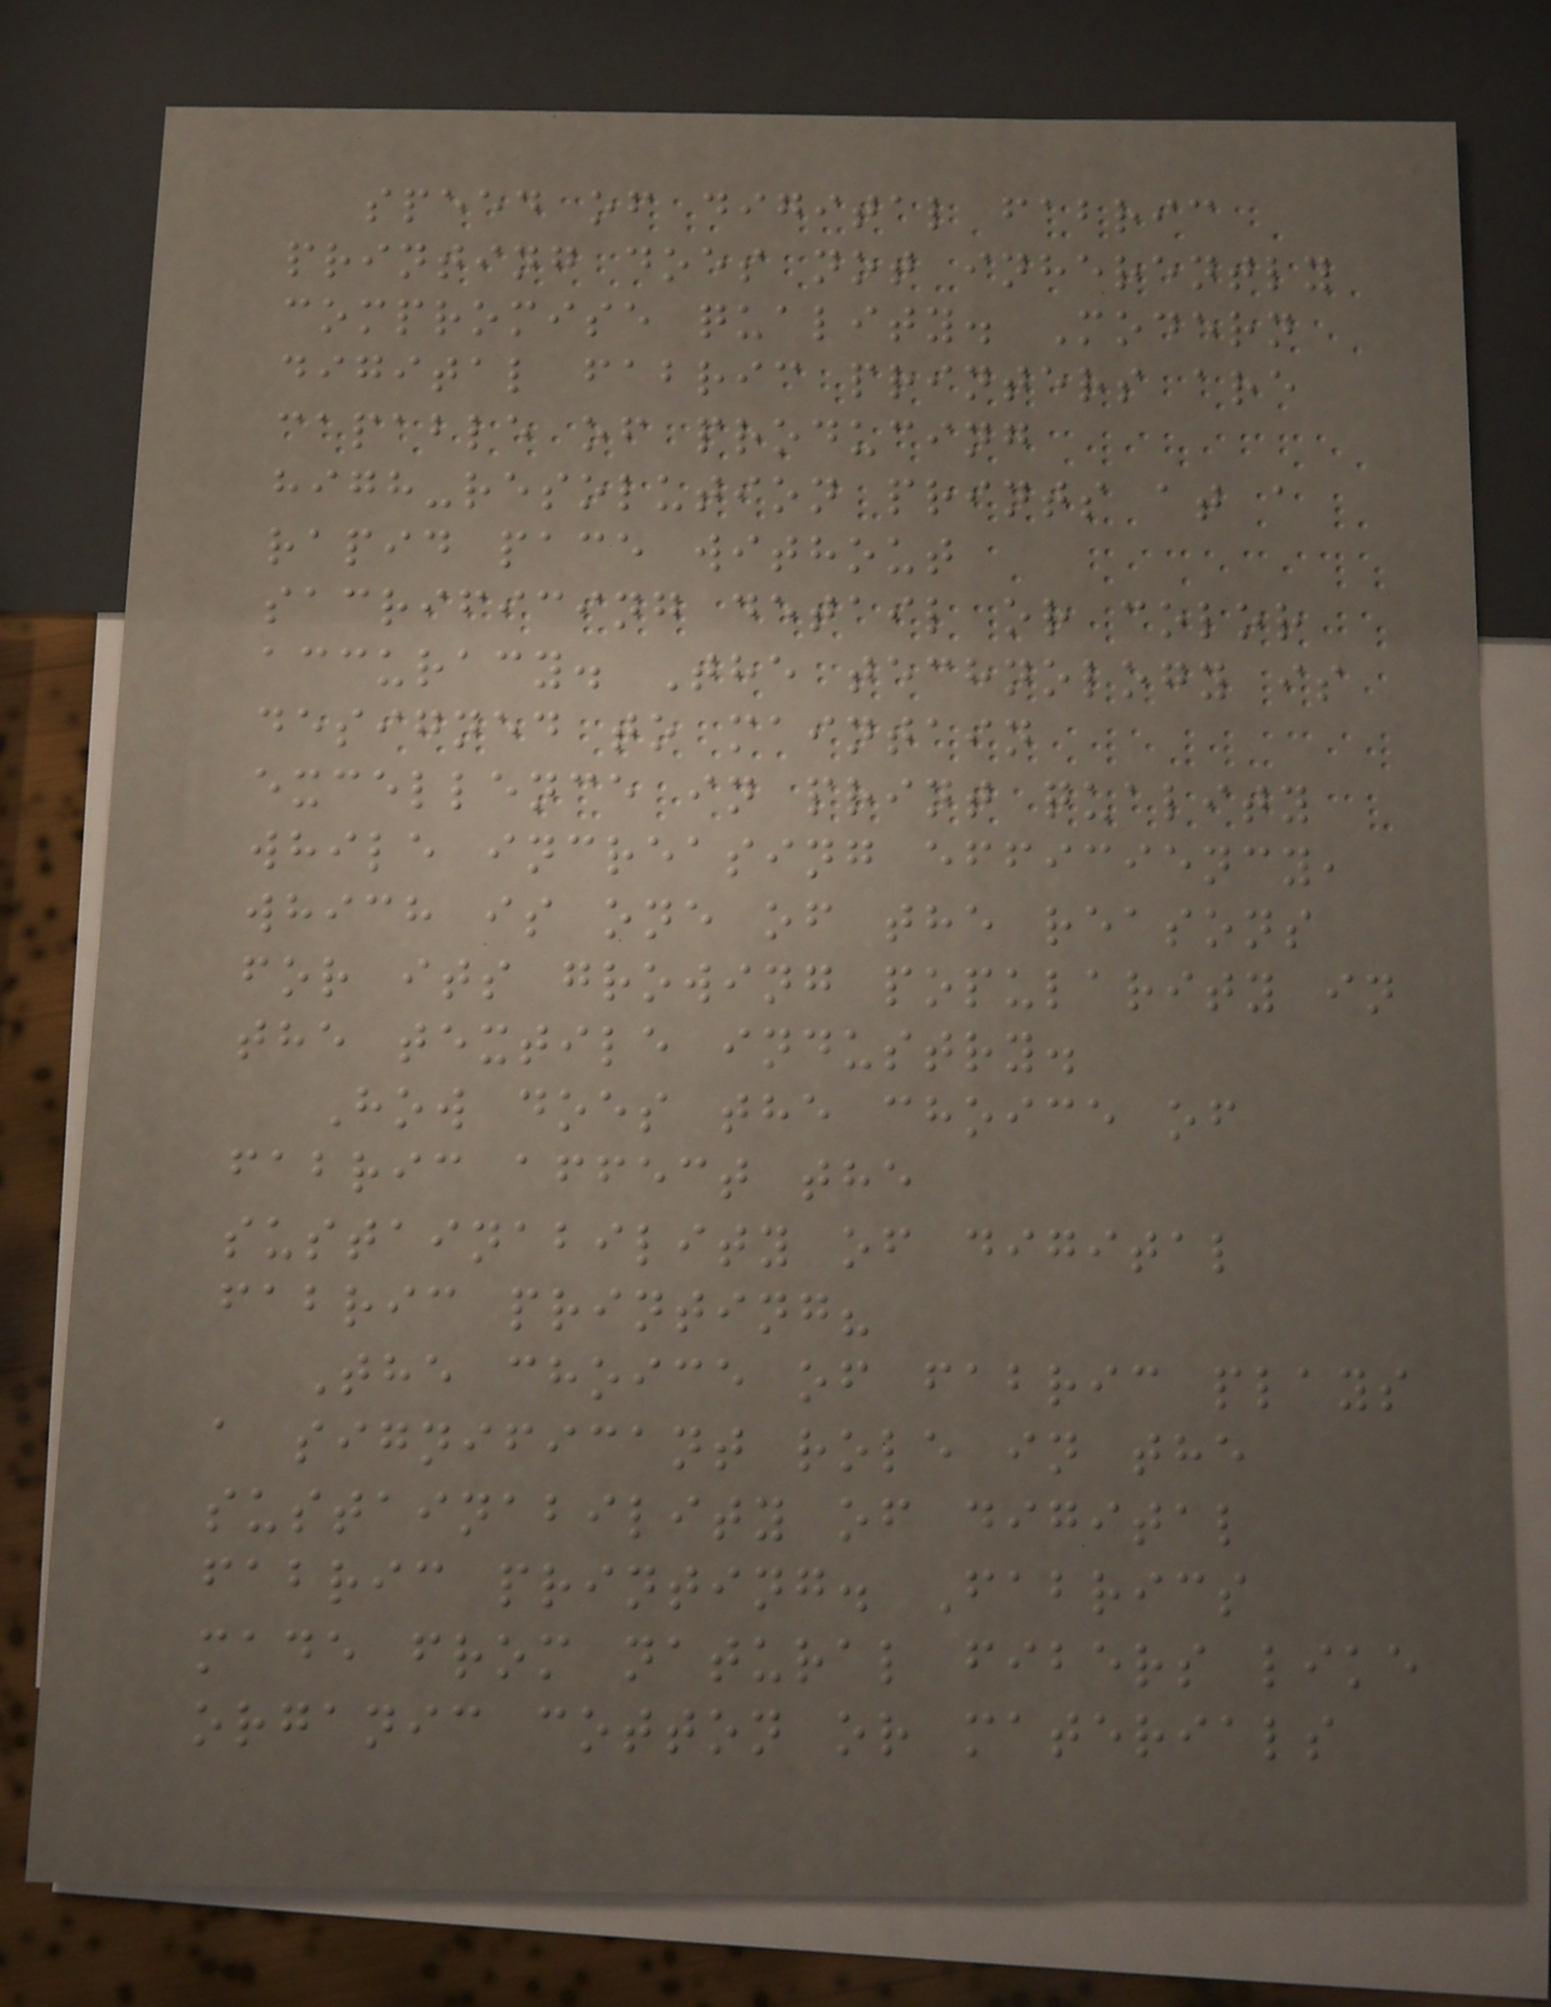speed of digital fabric
printing does not inherently
compromise quality. Modern
digital fabric printers are
capable of producing
high-resolution prints at a
rapid pace without
sacrificing detail or color
accuracy. The technology is
designed to maintain
excellence in print quality
while increasing efficiency,
which is one of the reasons
for its growing popularity in
the textile industry.
How does the choice of
fabric affect the
sustainability of digital
fabric printing?
The choice of fabric plays
a significant role in the
sustainability of digital
fabric printing. Fabrics
made from natural fibers like
organic cotton or materials
